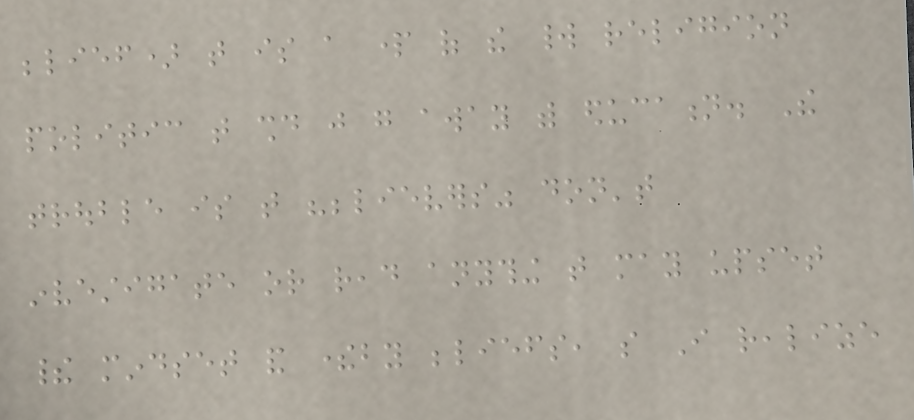belief) that is a part of the world religion
politic that should just go away with education. The
trouble is that "believers" don't
investigate or read anything that may upset
their mindset and thereby beliefs, so I realize
